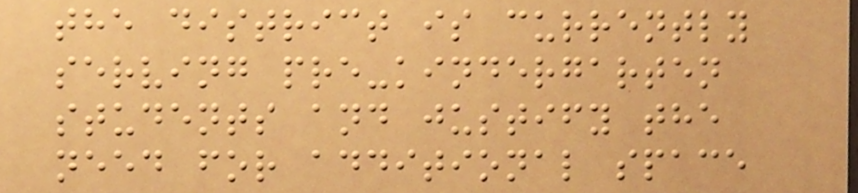the district is currently
serving pre-kindergarten
students and justify the
need for additional space
